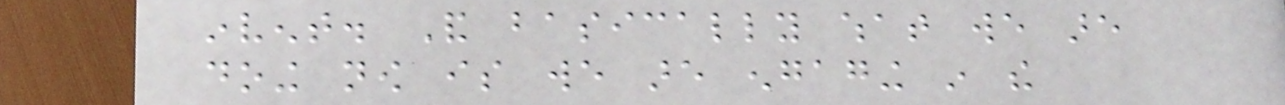invent. And basically what we are
doing now is we are engaging in the
